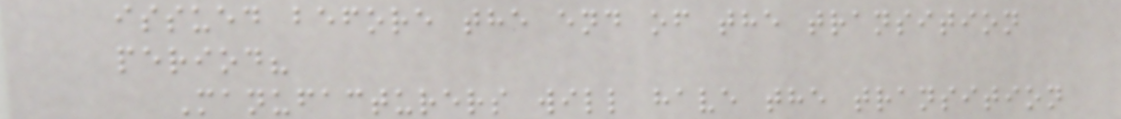issued before the end of the transition
period?
Manufacturers will have the transition
